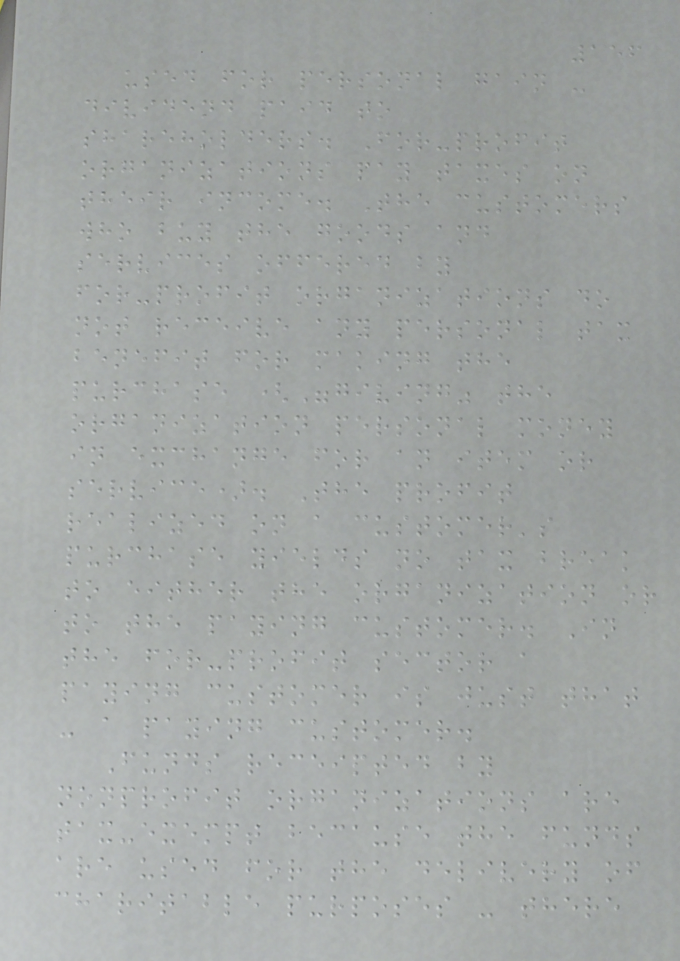156
used for personal gain -
dividend paid to
shareholders. For-profit
organizations pay taxes on
their income. The customers
who buy the goods and
services offered by
for-profit organizations do
not receive any personal tax
benefit for making the
purchase ("giving" the
organization personal money
in exchange for an item or
service). The profit
realized on a customer's
purchase yields no tax break
to either the organization or
to the paying customer. In
the for-profit sector a
paying customer is just that
- a paying customer.
Funds receipted by
nonprofit organizations are
tax-exempt because the funds
are used for the delivery of
charitable purposes - there
